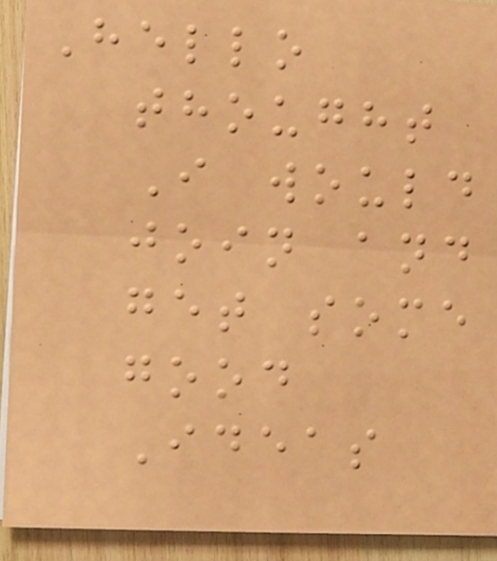Hello
thought
I would
join and
get some
good
Ideas
